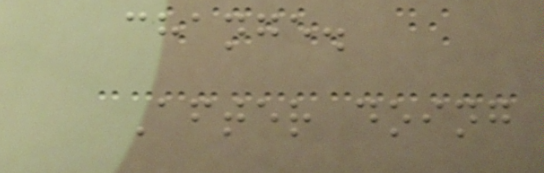change.
After doing
